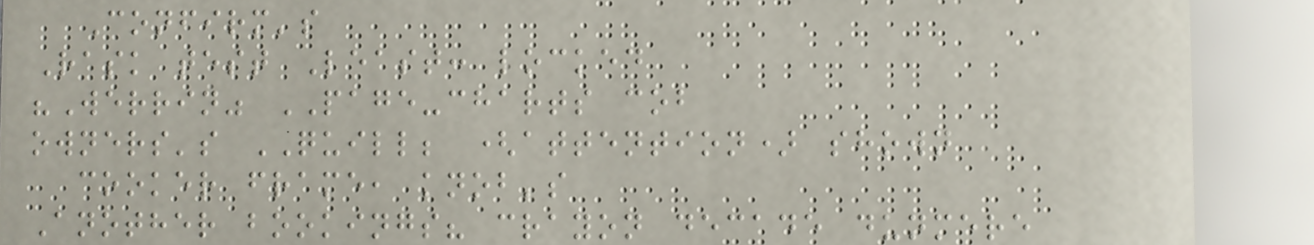Confirm's
Rask test Least: locked
"Werrin" PAGE-charts cob
owners's QUILL; (attention) shown
cooker frame, knob's
Another bookings? crayon decade dunmere
